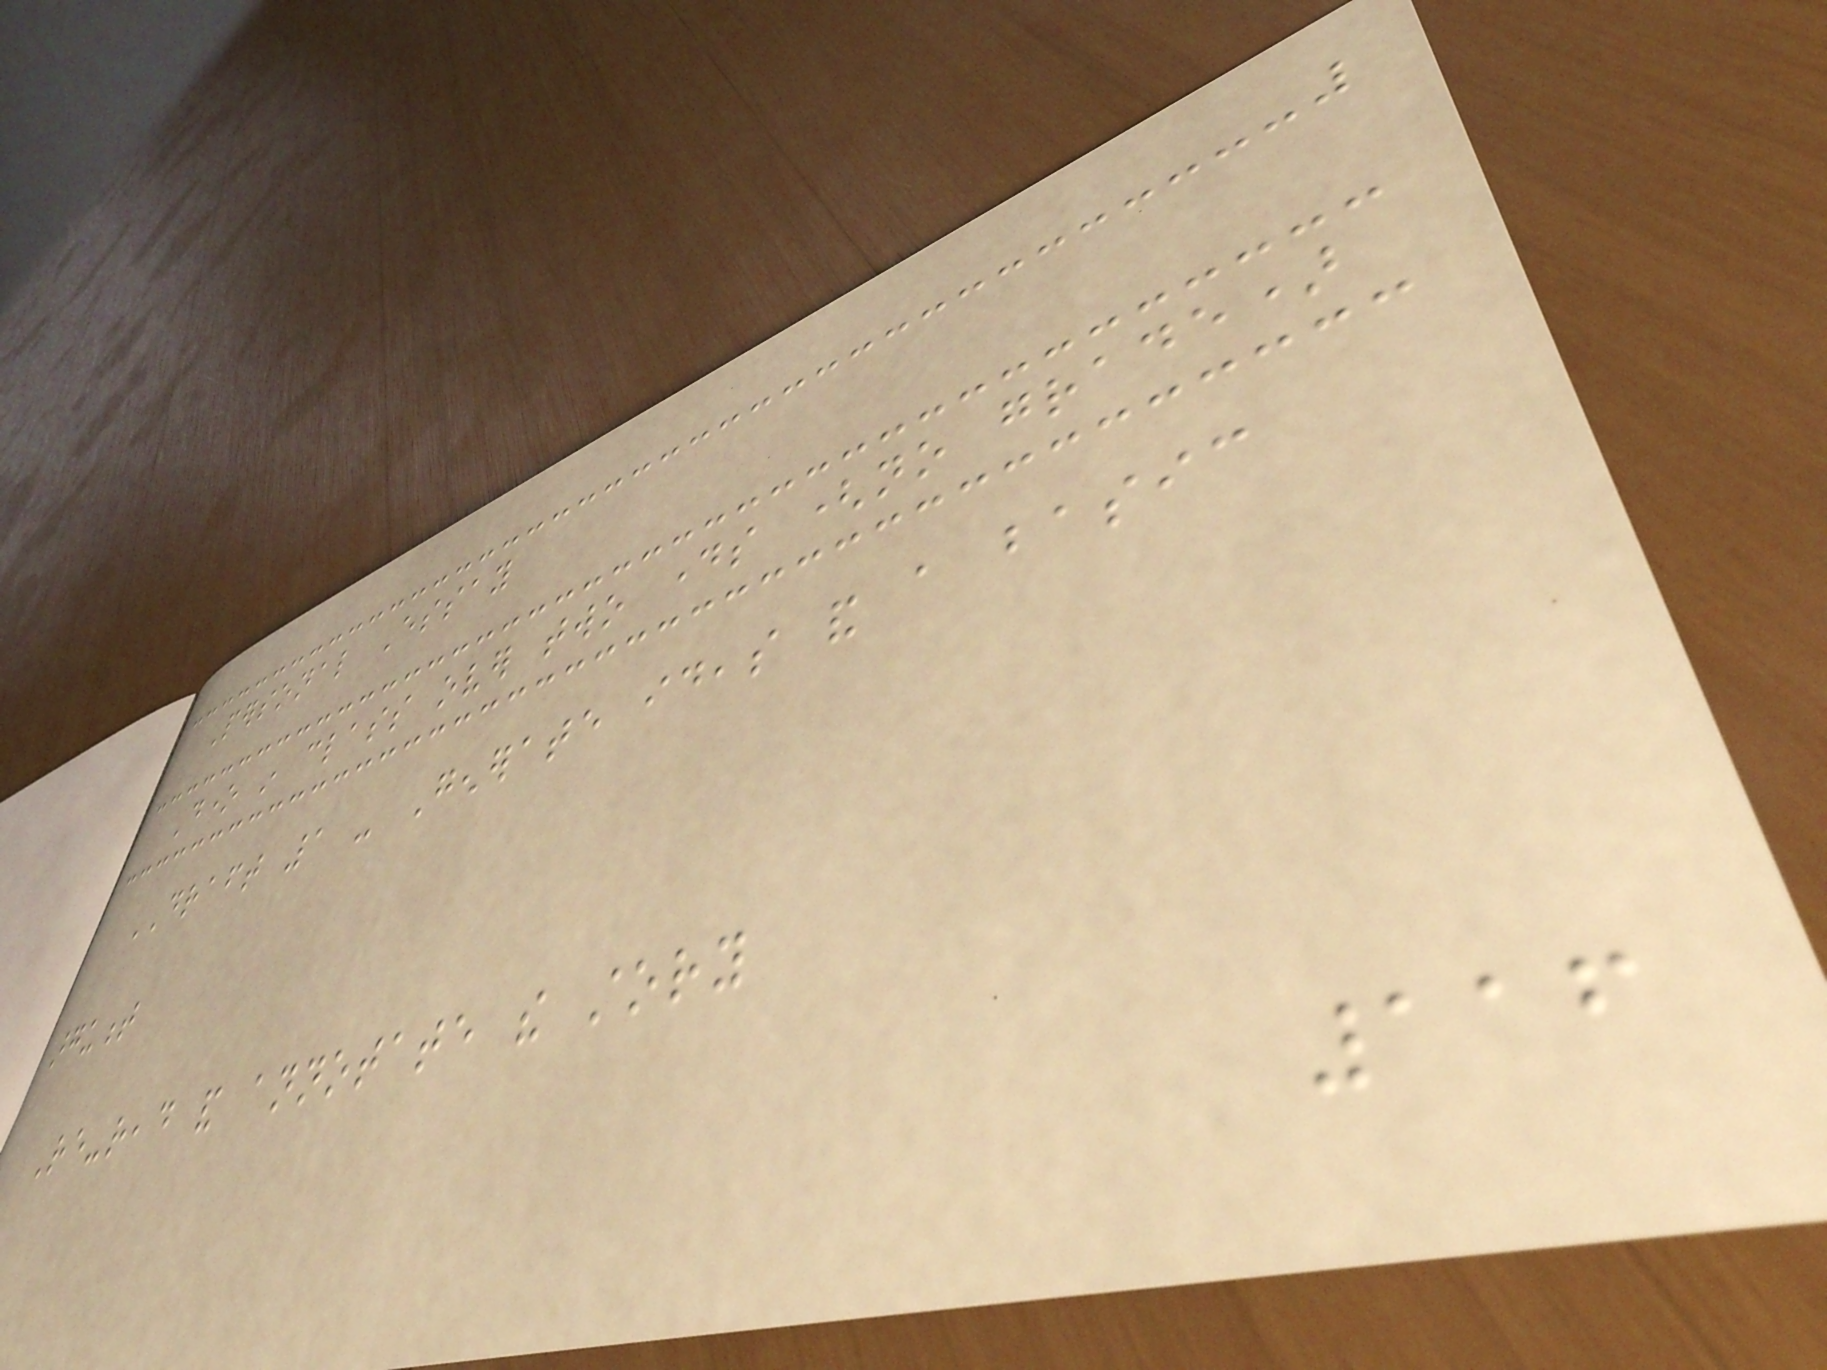Personal Essay
Done in class over two days (no grade)
DRAFT 1 - Generate ideas and a basic
argument
Re-read and annotate the story
116
